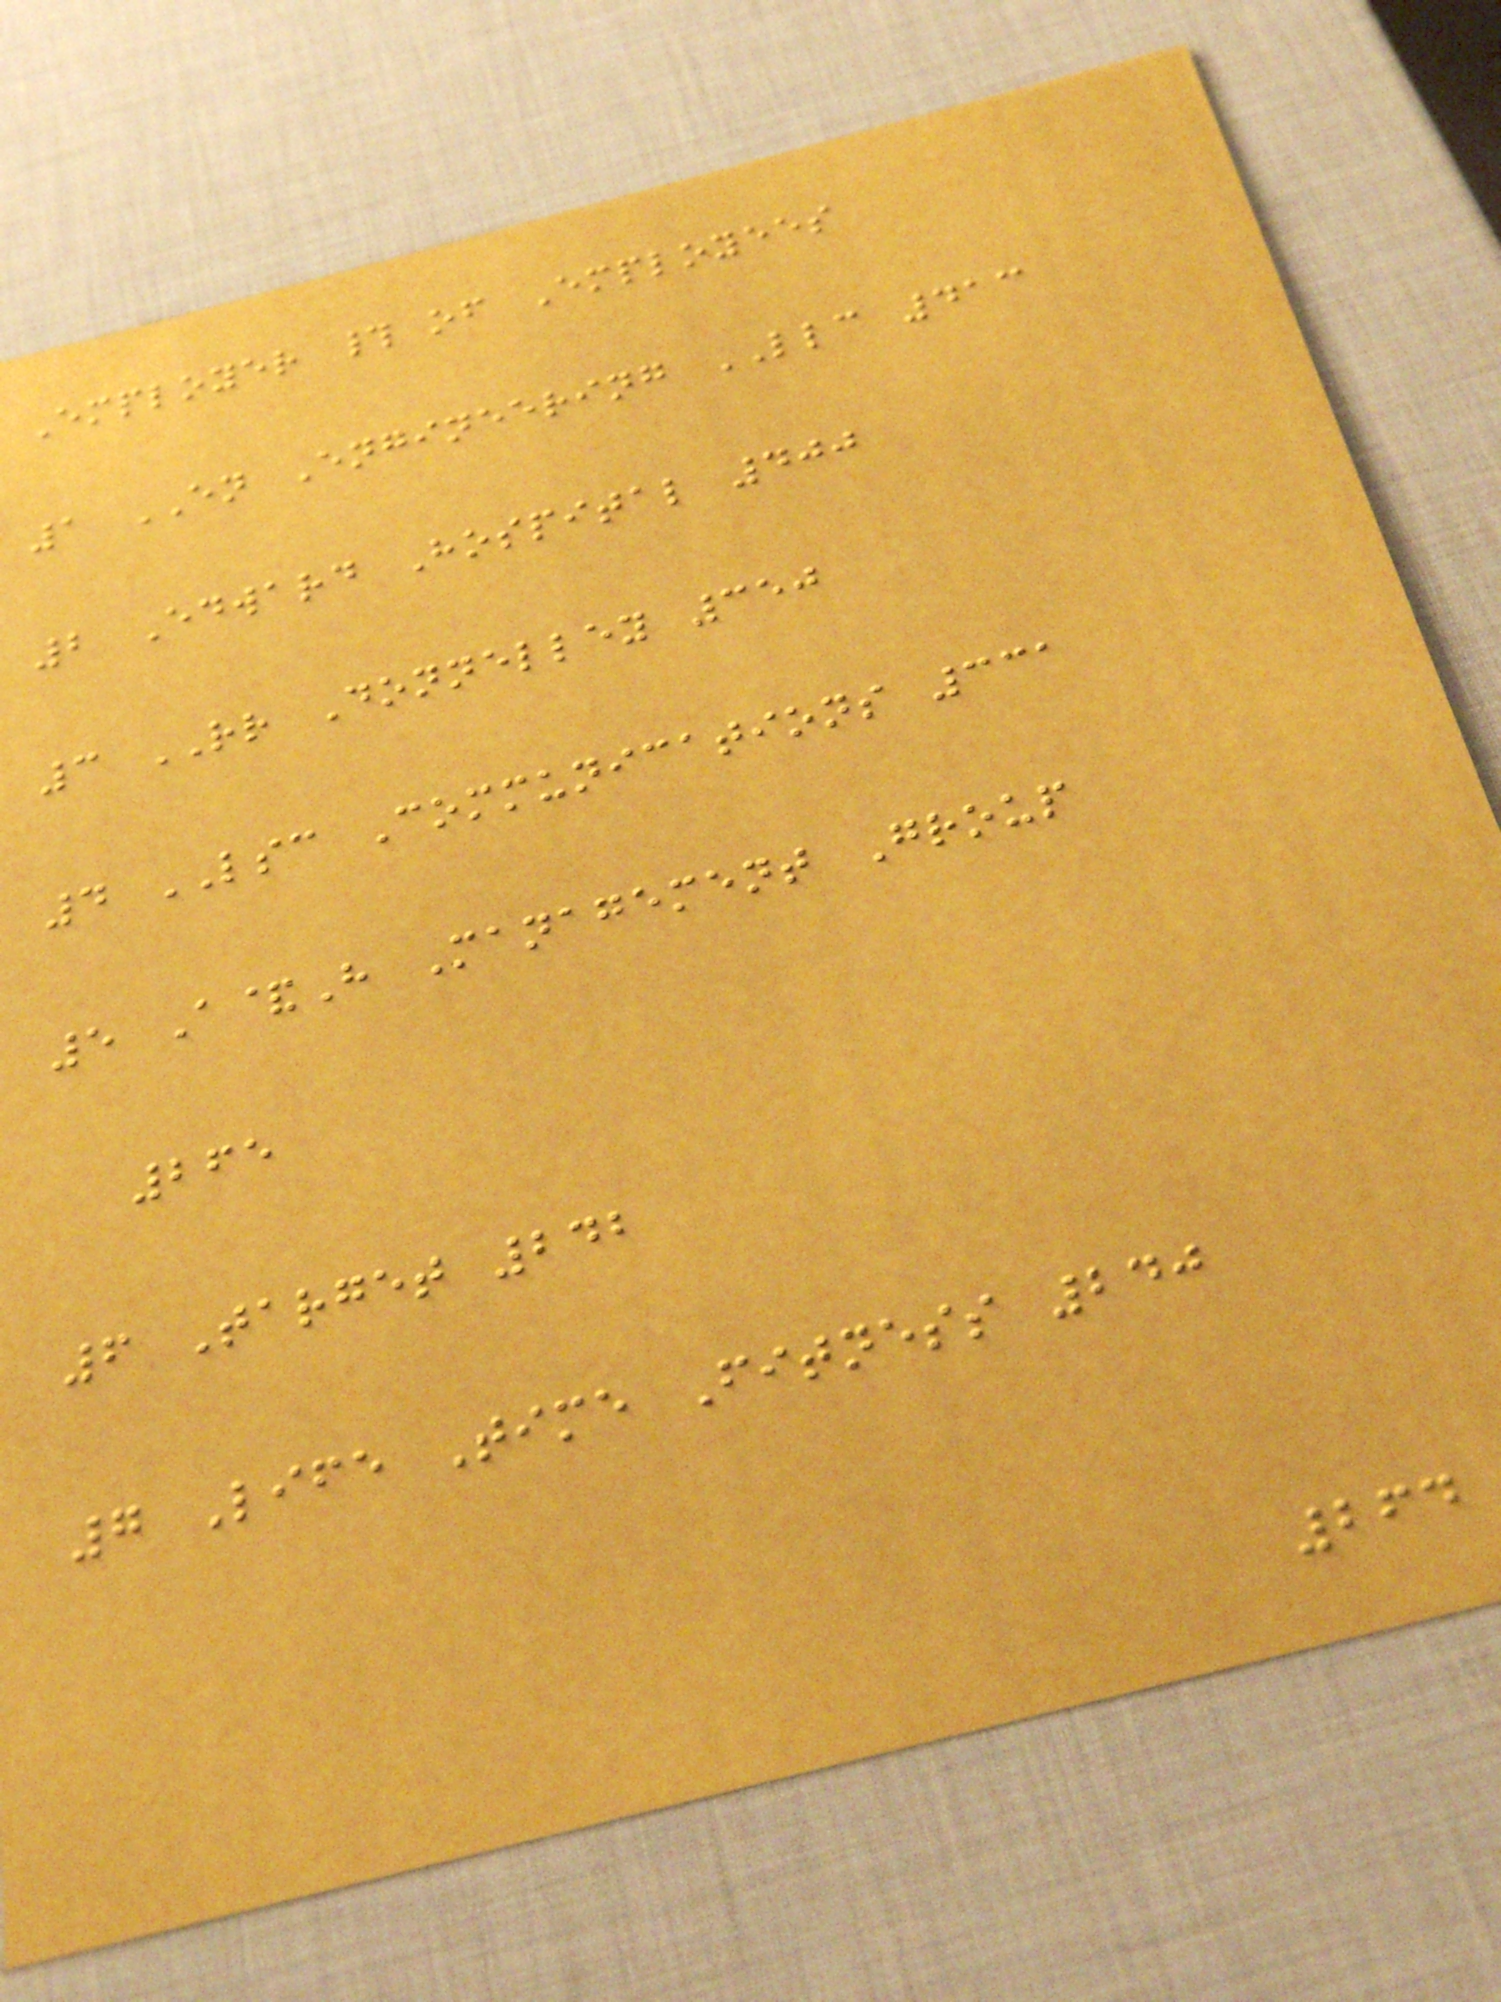Employer # of Employees
1 EN Engineering LLC 413
2 Edward Hospital 400
3 RR Donnelley 350
4 LSC Communications 331
5 A&H Management Group
265
6 Target 242
7 Life Time Fitness 240
264
